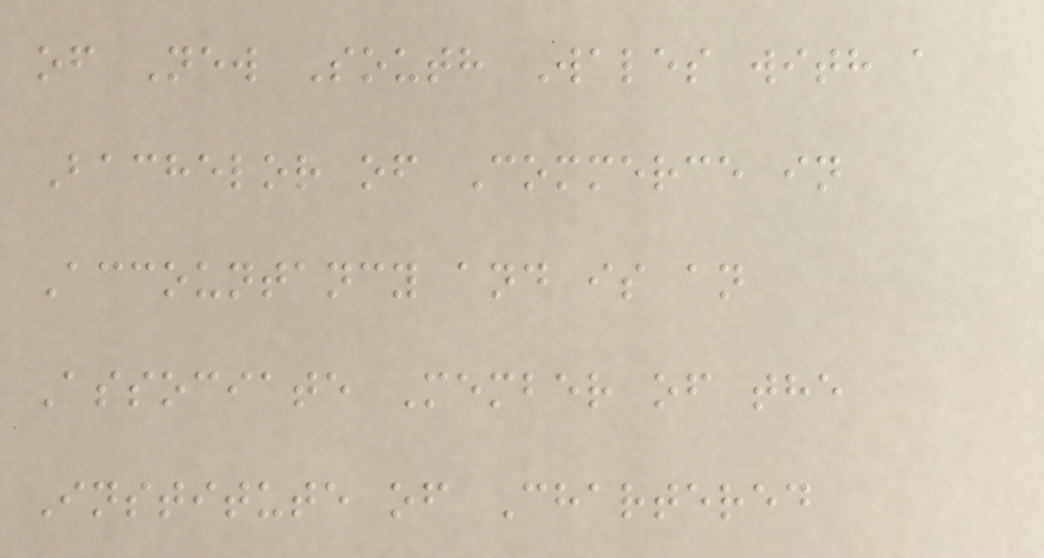of New South Wales with a
Bachelor of Commerce in
Accountancy and is an
Associate Member of the
Institute of Chartered
